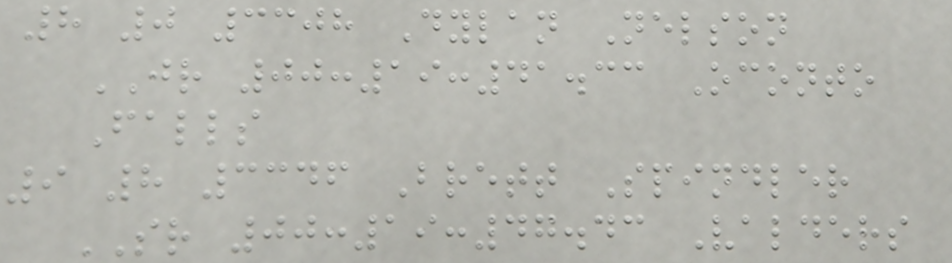8 0 3308 Dylan Nelson
JR 00:19:41.33 Oconto
Falls
9 8 3346 Brett Spindler
SR 00:19:47.43 Valders
